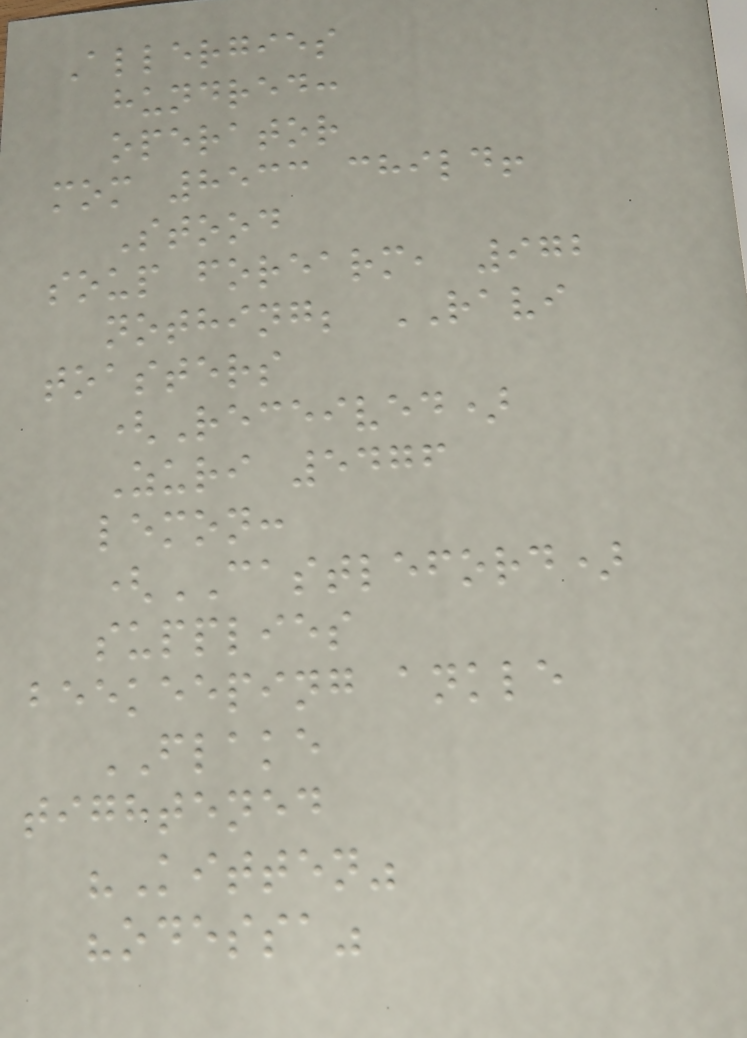Allergies
hundred:
operator
mom 8533 child!
Stood
soup forearm, 972
nothing; RAVI
toasters
(Received)
Zuri 5476
lemon:
(CASTLEFORD)
supplies
beekeeping ankle
FLAKE
tightened
"Kitten"
"odessa"
